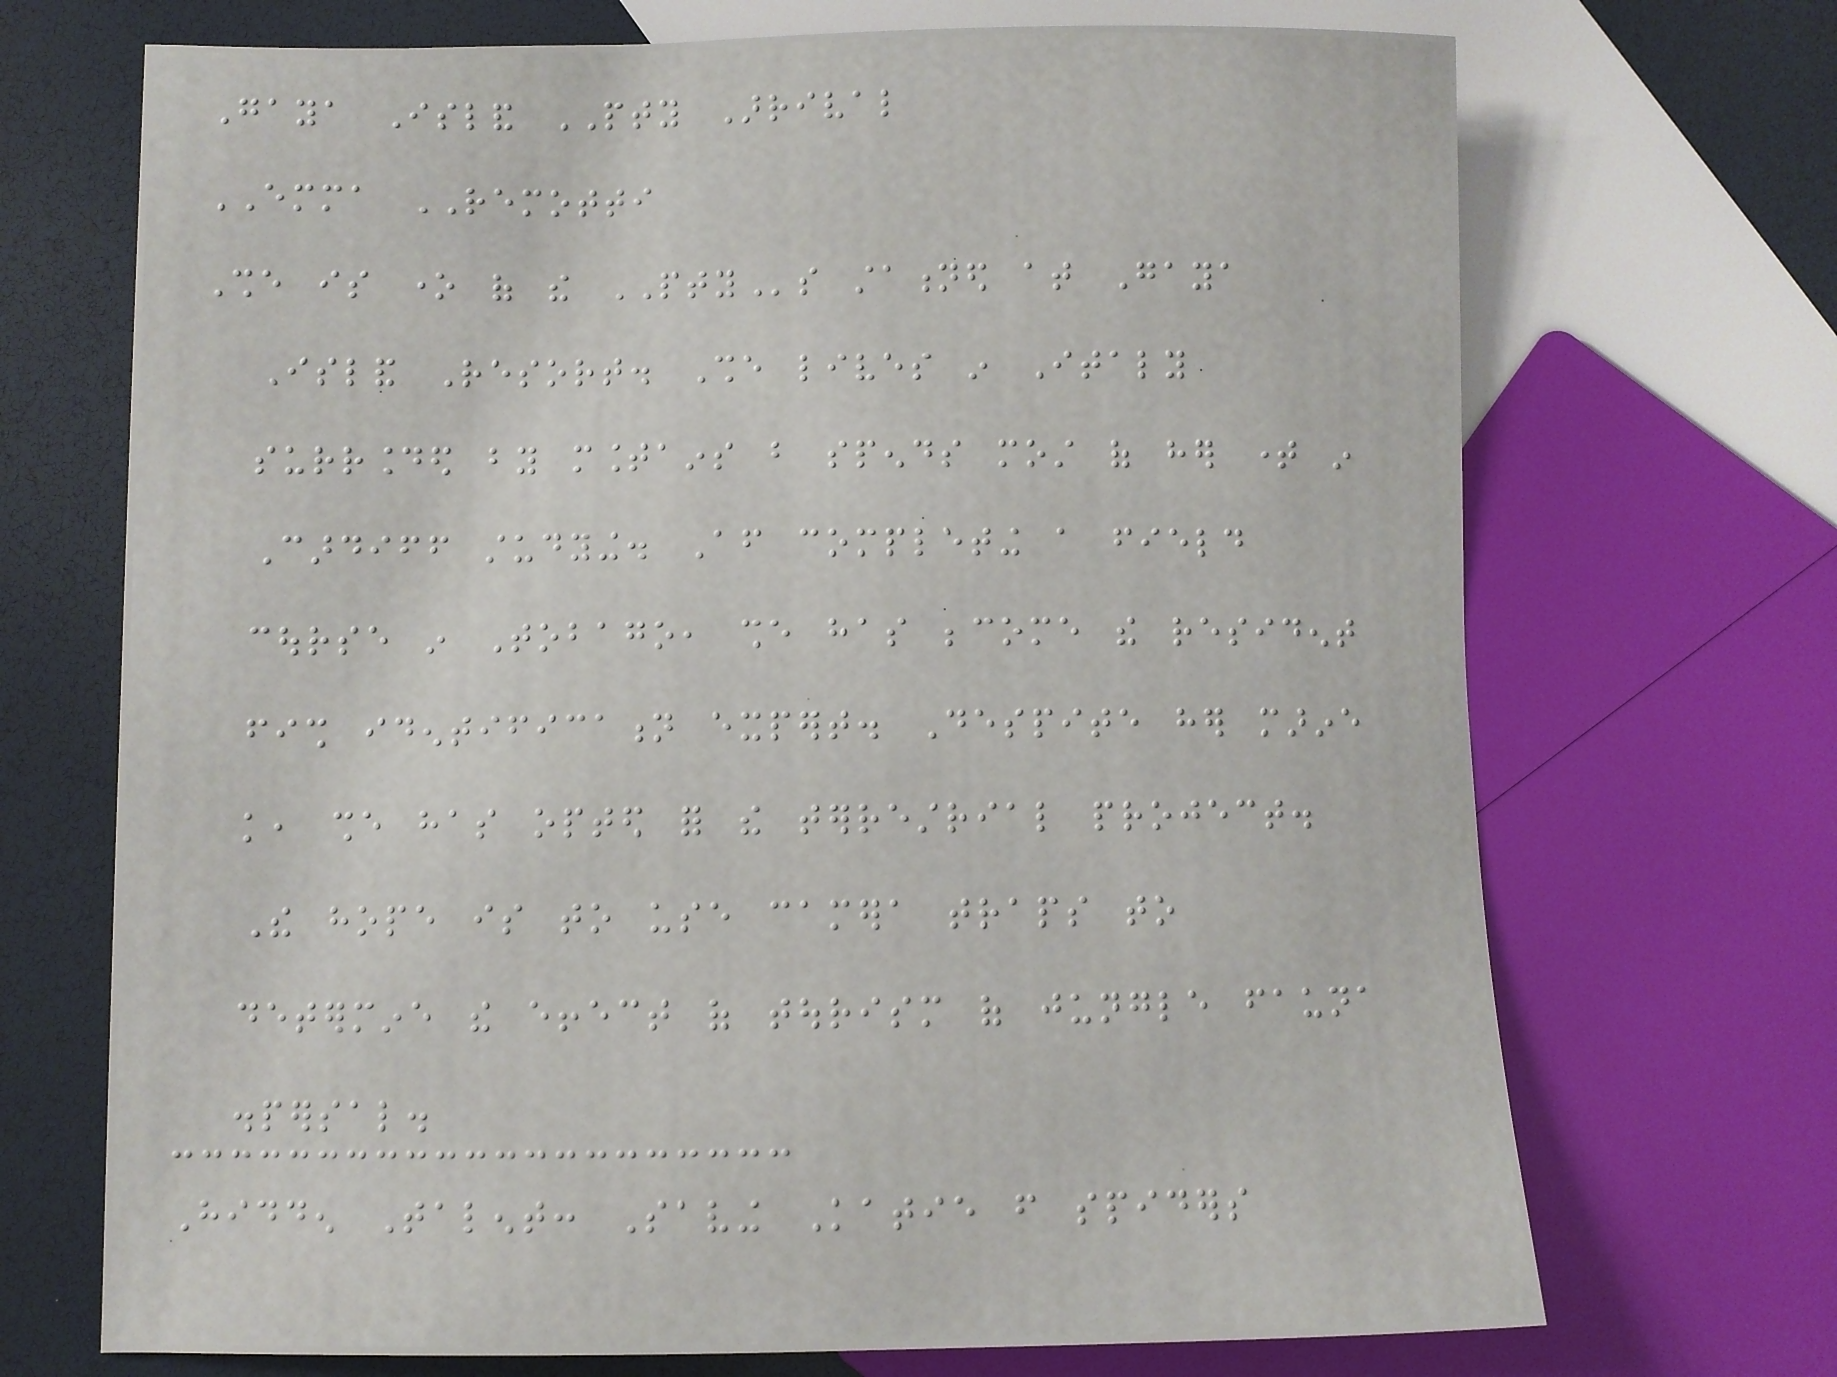Gaya Island PTY Arrival
EMMA REMOTTI
She is one of the PTYs stationed at Gaya
Island Resort. She lives in Italy
surrounded by mountains but spends most of her time in
Cardiff studying. After completing a field
course in Tobago, she has become the resident
fish identification expert. Despite her marine
knowledge, she has opted for the terrestrial project.
The hope is to use camera traps to
determine the effect of tourism of jungle fauna
dispersal.
Hidden Talent: Saving Katie from spiders
